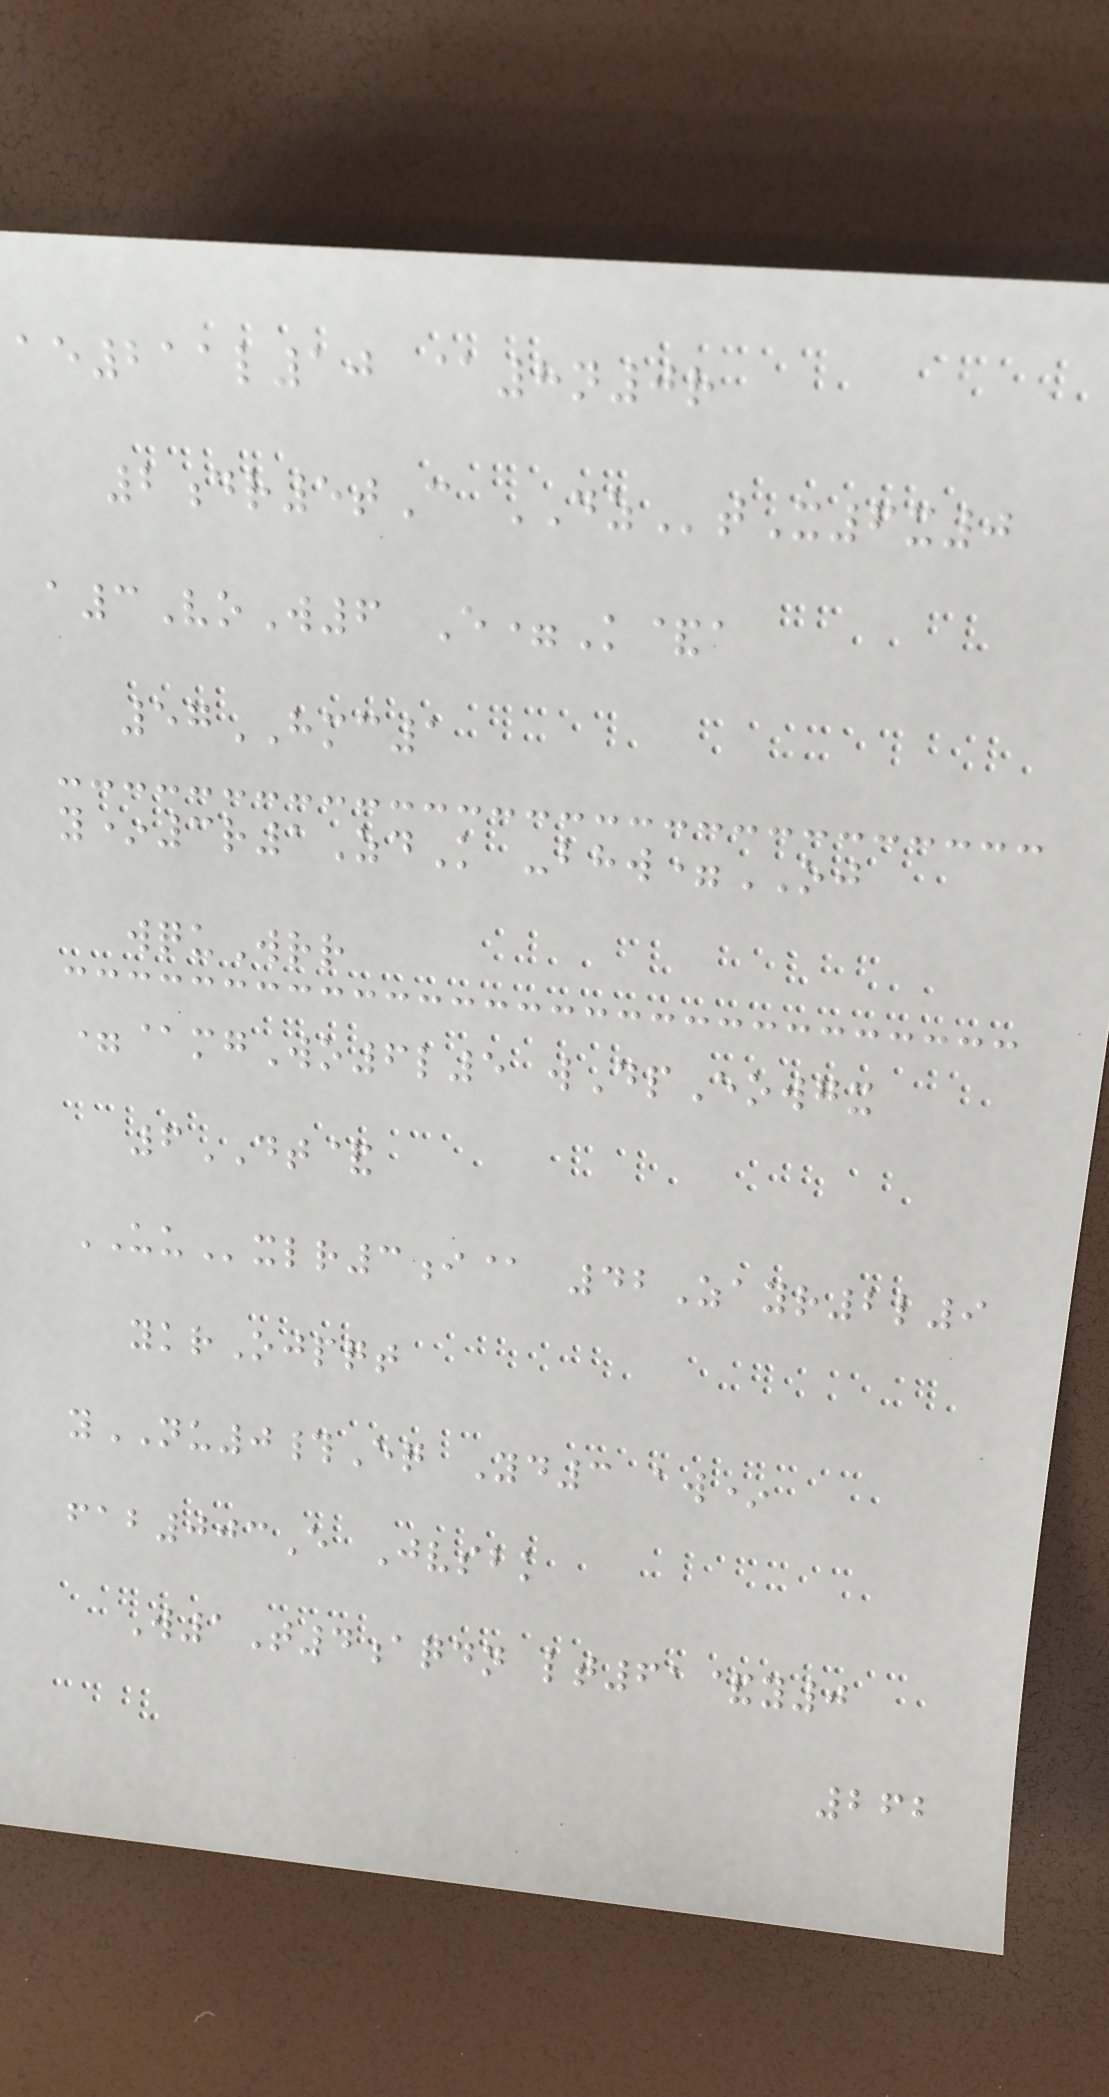ae211l10 @8n0r
2dr5tC DZtX6x0
a3VoW6 E=K&a
57HMC1
y*3r1ZdK -bhw=OJ
wquWrr
=@mgWo6l5 wDpEowgx
6DT&
UUxlr3i@ 42Zayr2l9
ykrOjpqt
yNU0#Eq Yd3 aw*
fab003E Jvsbk
W1T4aqdn lt61&y0
262
